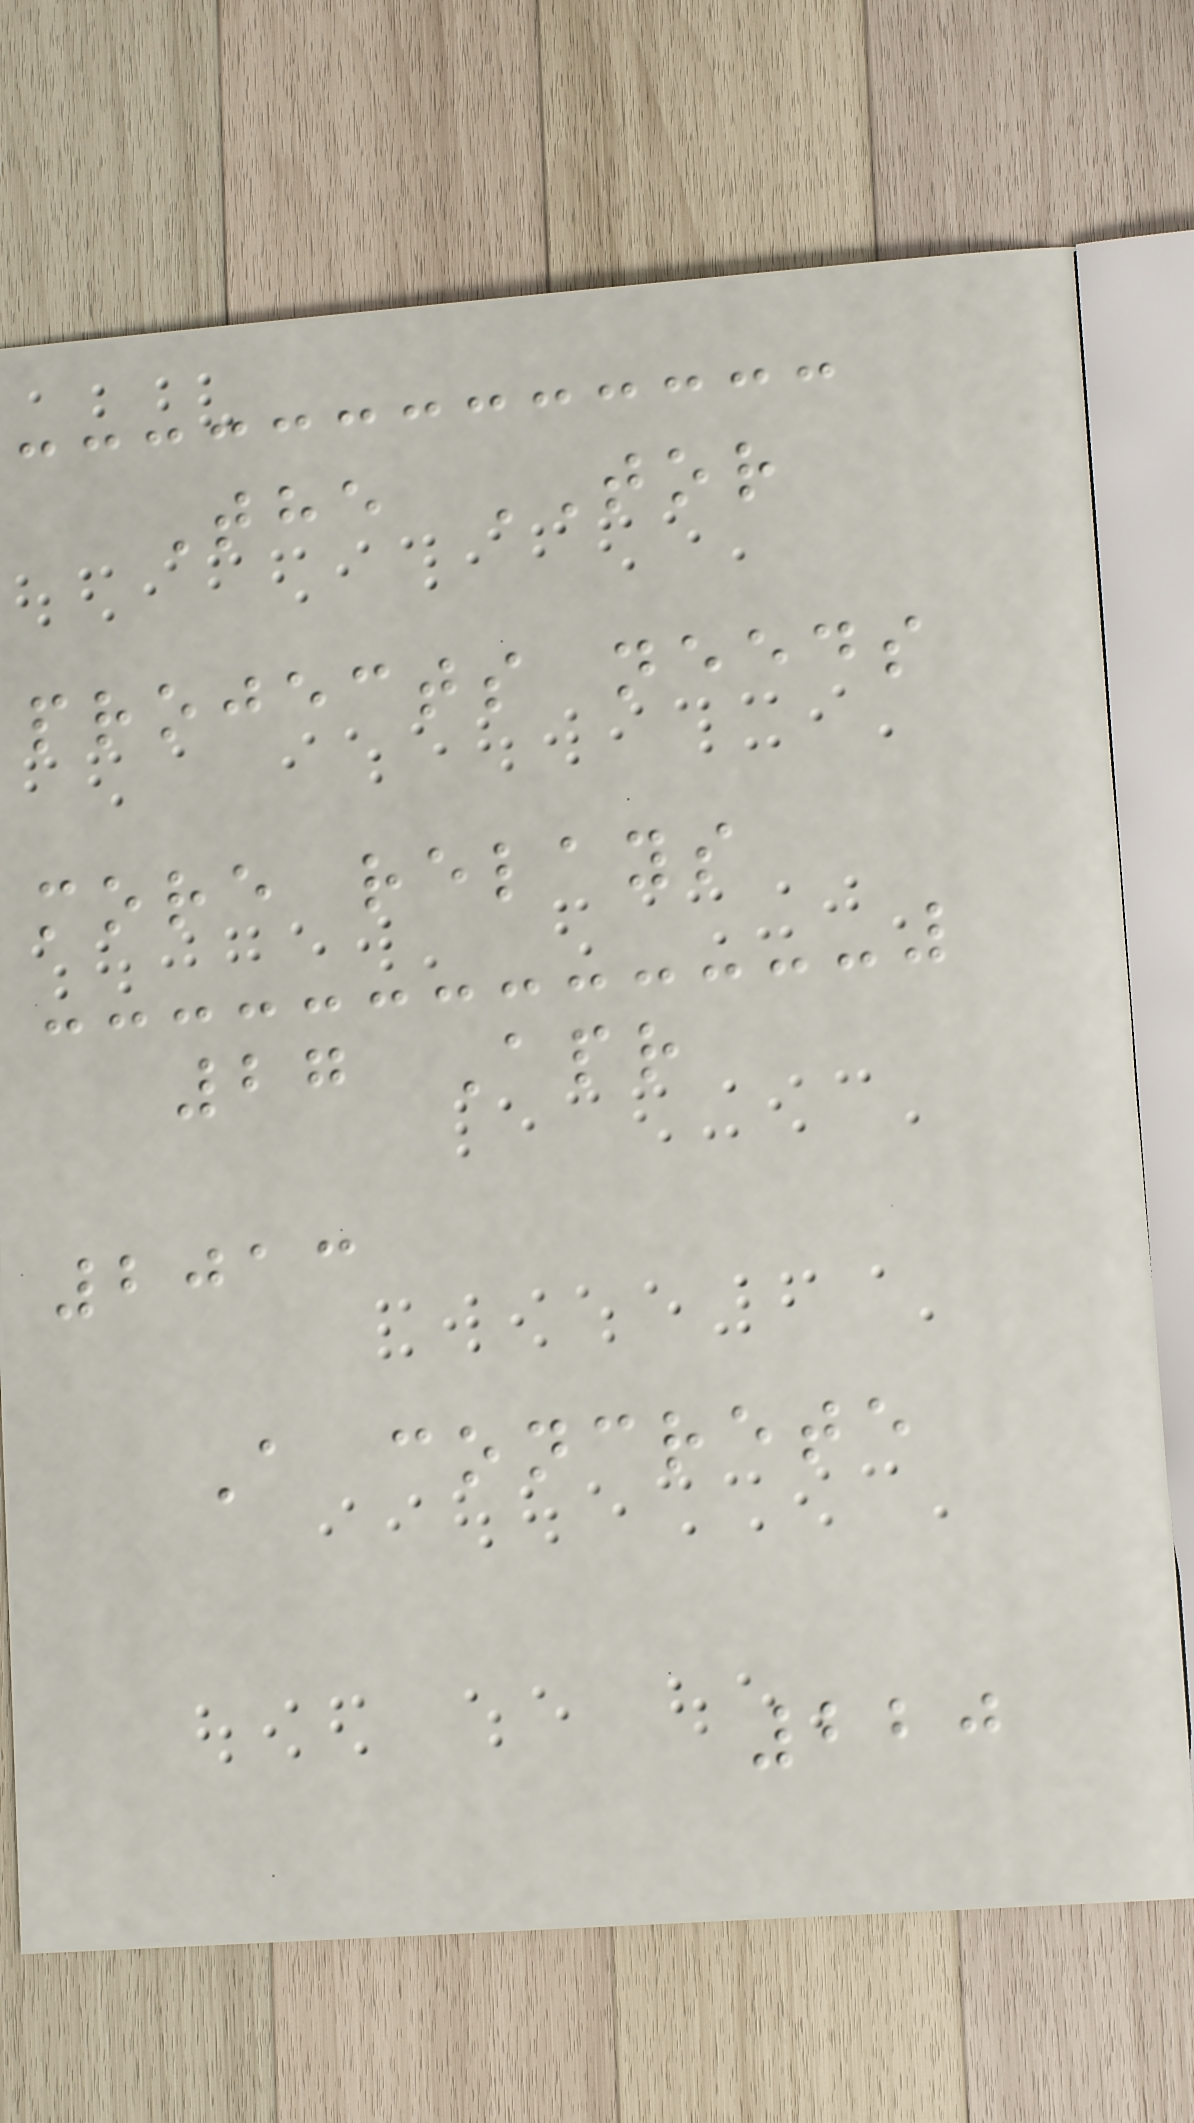The TOR
projects needs
more relays
27 Apr
2013
A concrete
220
